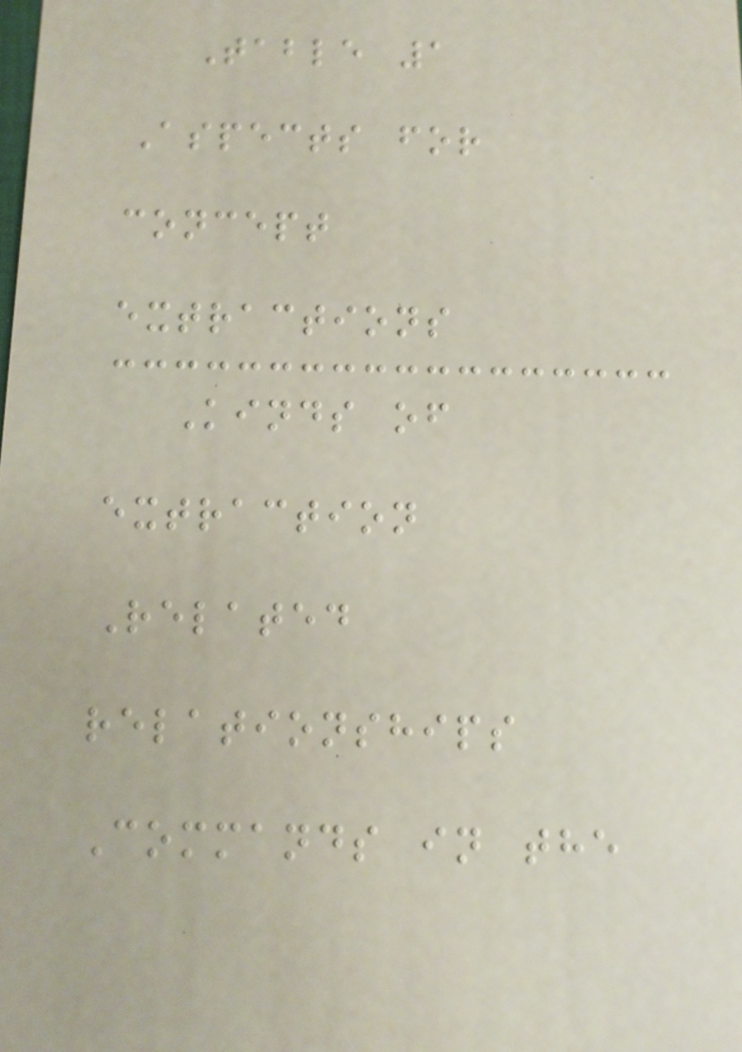Table 1
Aspects for
concept
extractions
Kinds of
extraction
Related
relationships
Commands in the
